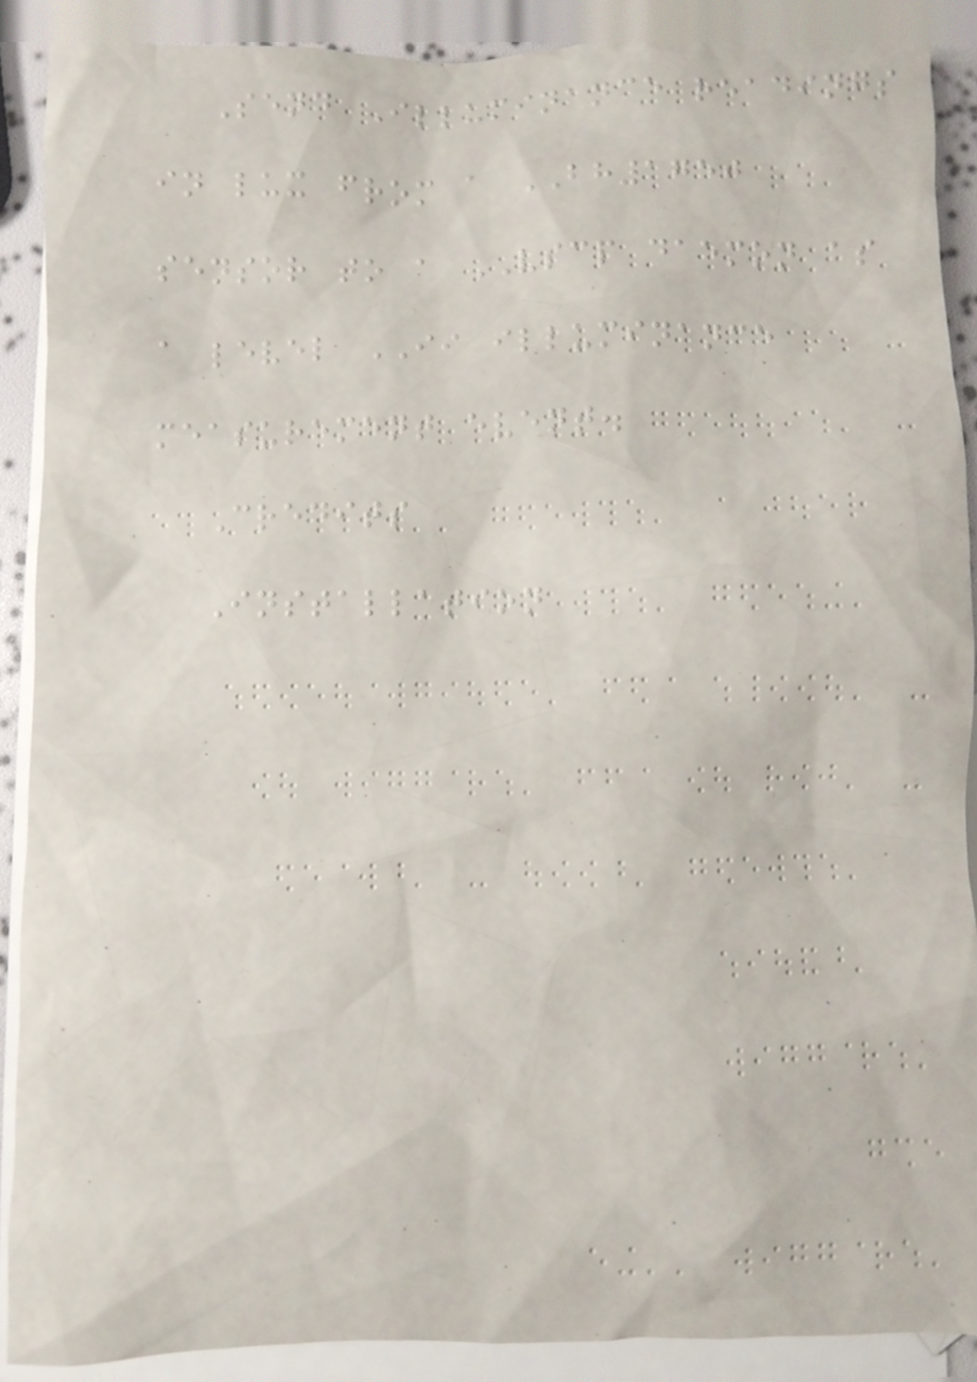Send Illuminance readings
in lux from a BH1750
sensor to a VSCP daemon as
a level II illuminance
measurement event.
Credits
Installation
